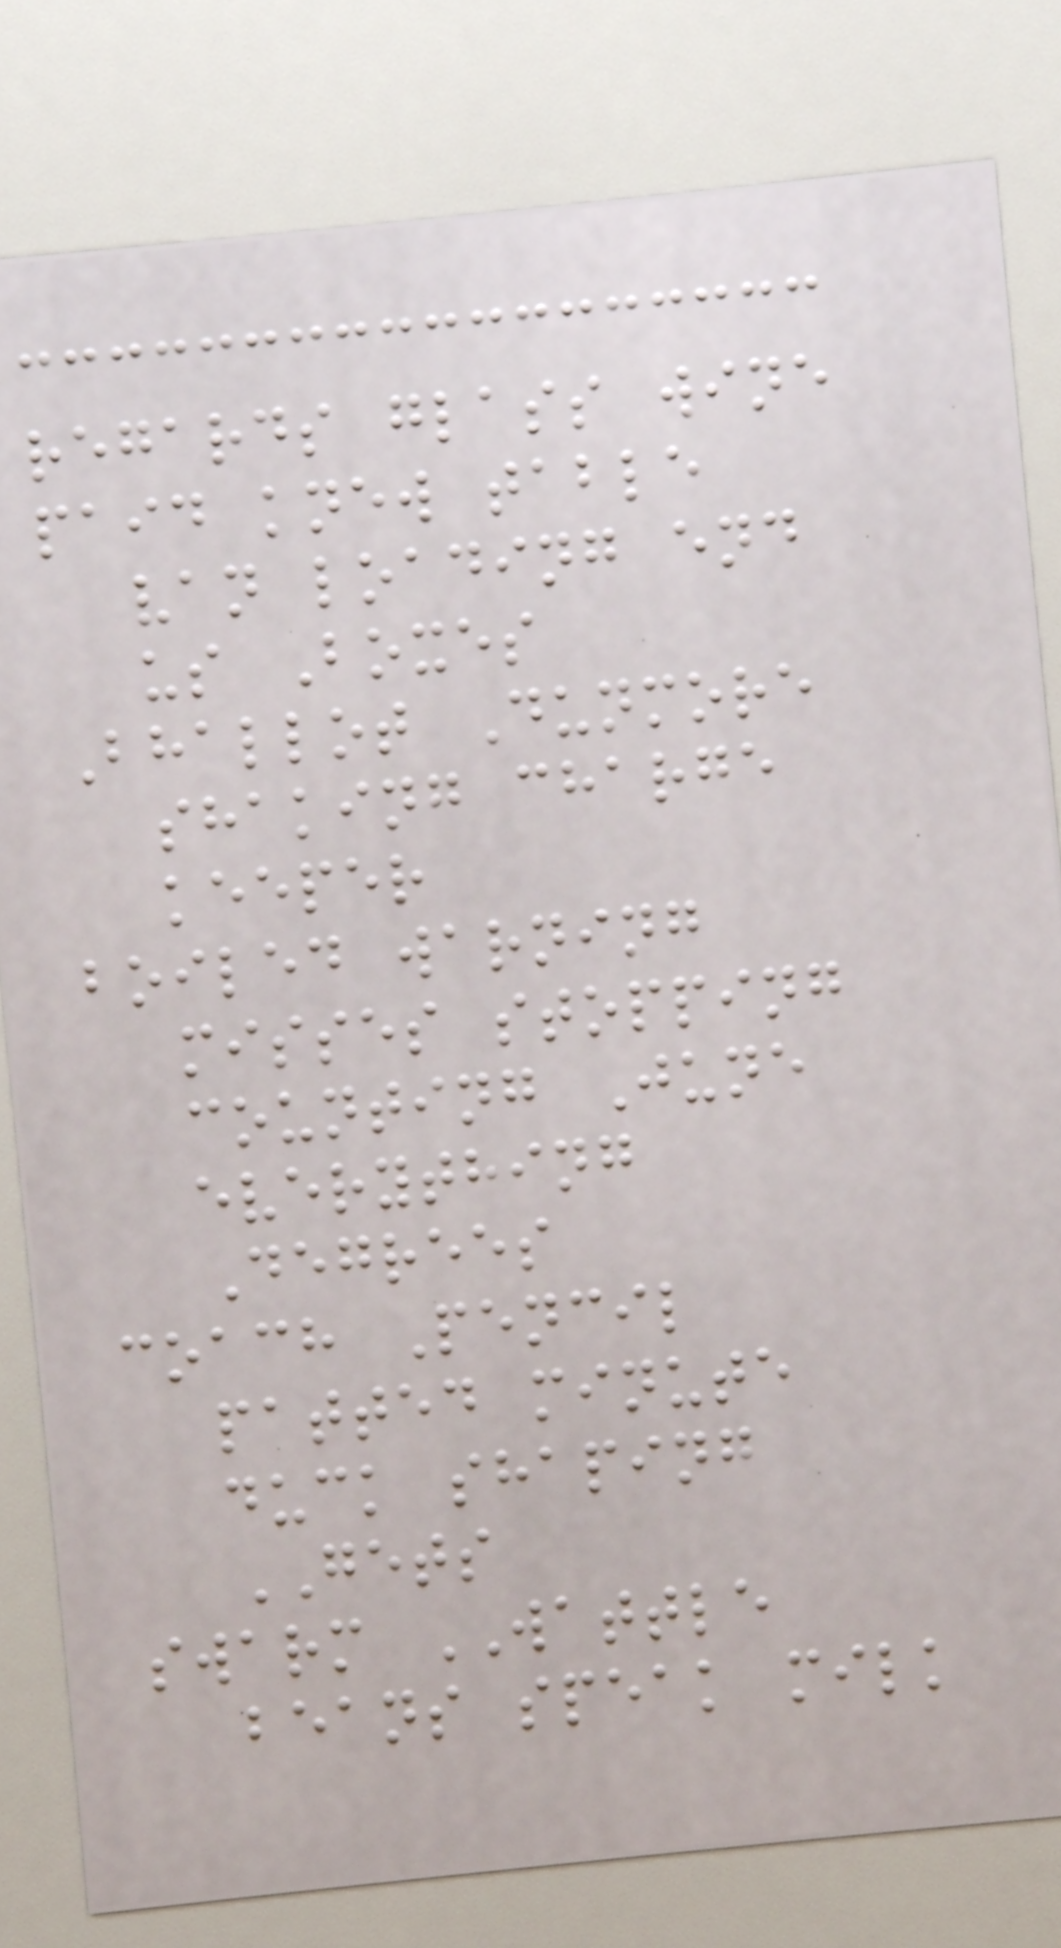regards glass wine
paid knew table
van loading end
us Boxes
Bhallot Dunmore
shaking charge
keeper
boiled warning
misses stopping
counting June
everything
Degrees
coach Pencil
patted minute
duck shaping
GETS
swarm WATTLE
beans speak milk
